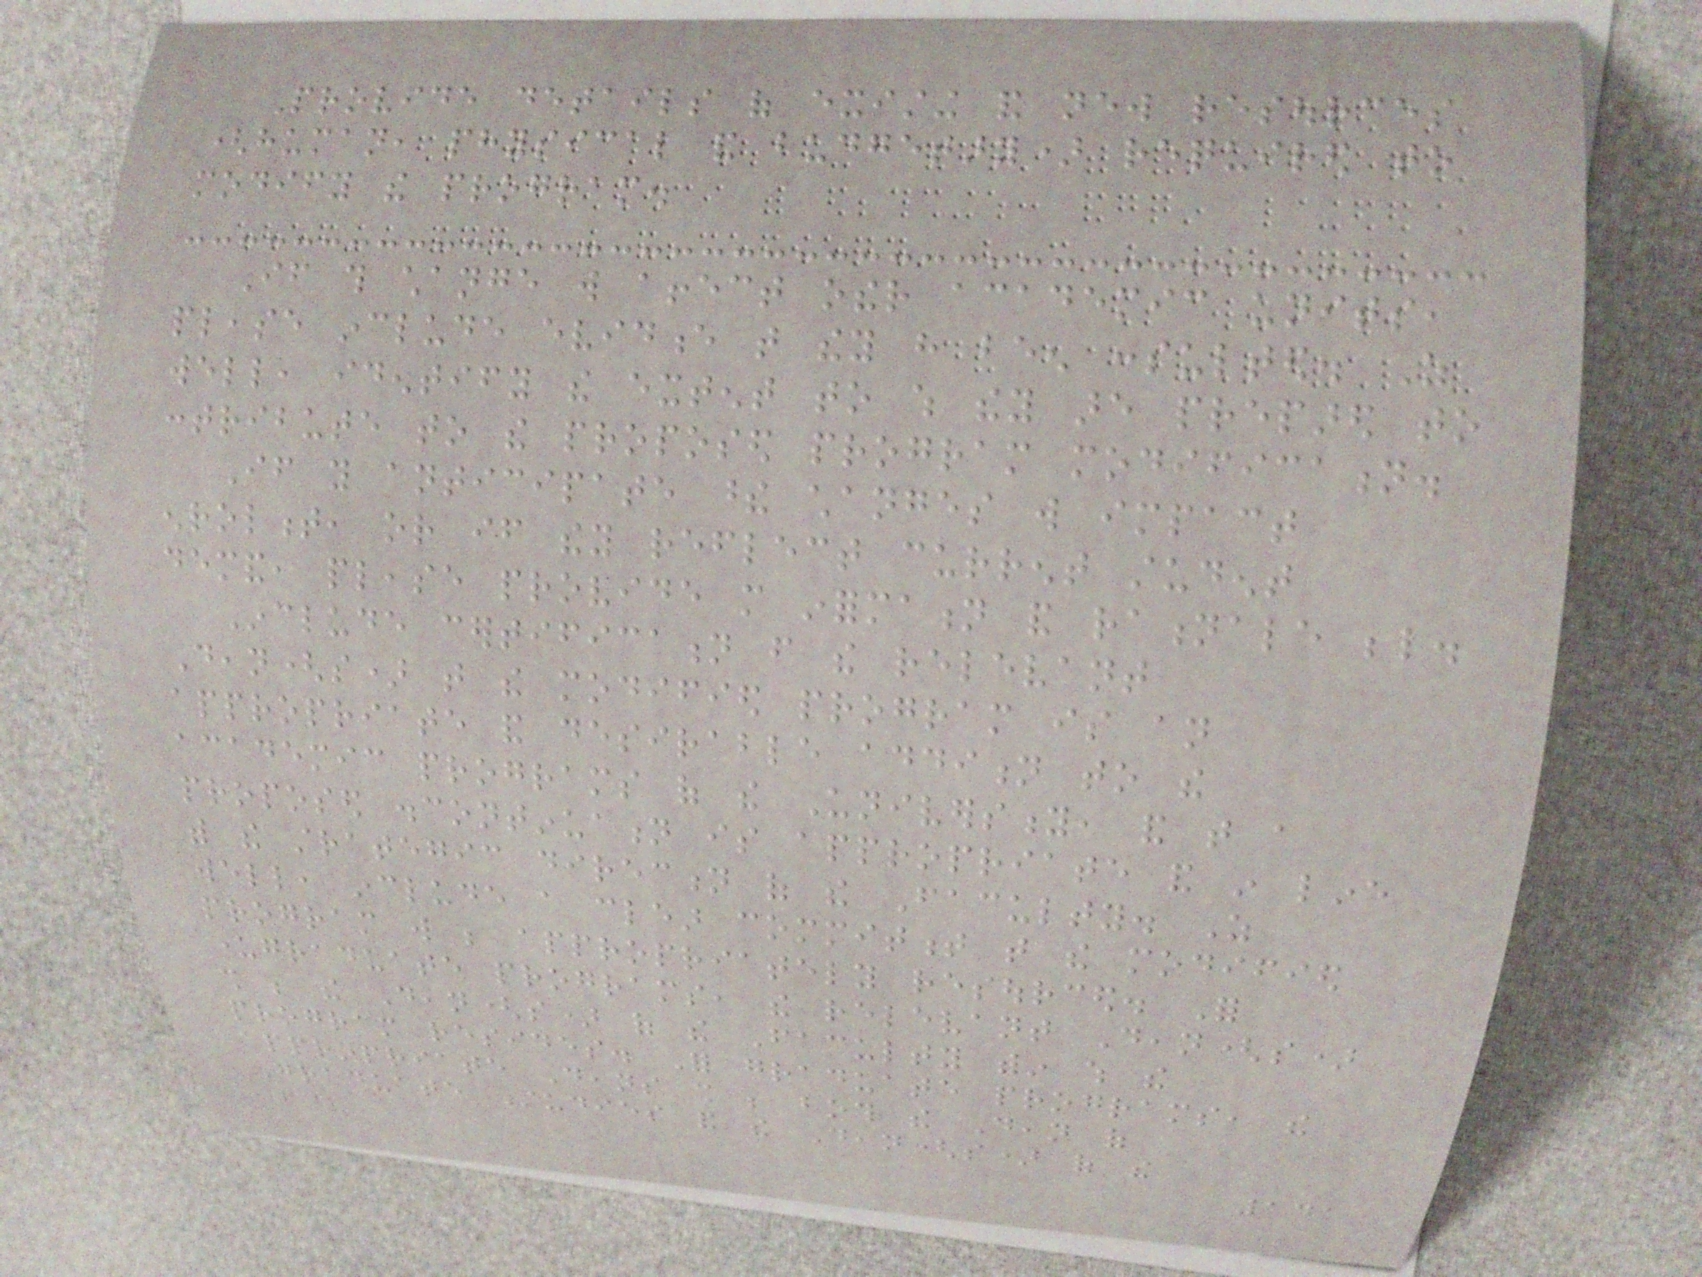Provide details of existing and new resources
(human, physical and budgetary) required to
modify the program.
If this change will affect other academic units,
please include evidence that they have been consulted. As
well, identify the extent to which they are prepared to
contribute to the proposed program modification.
If you anticipate these changes will impact
enrolment, or if they reflect current student
demand, please provide more information and rationale below.
Include certification from the relevant
Dean(s) that the modified program is an
appropriate and desirable addition to the
academic programs of the University, and that a
proposed discontinuation is appropriate and in line
with the strategic direction of the Faculty. As
well, include a clear commitment that the modified
program will be appropriately resourced. For
undergraduate programs, the relevant Dean(s)
shall be the Dean(s) of the Faculty within which the
program resides. For graduate programs, the
appropriate Deans shall be both the Dean of
Graduate Studies and the Dean(s) of the
141
